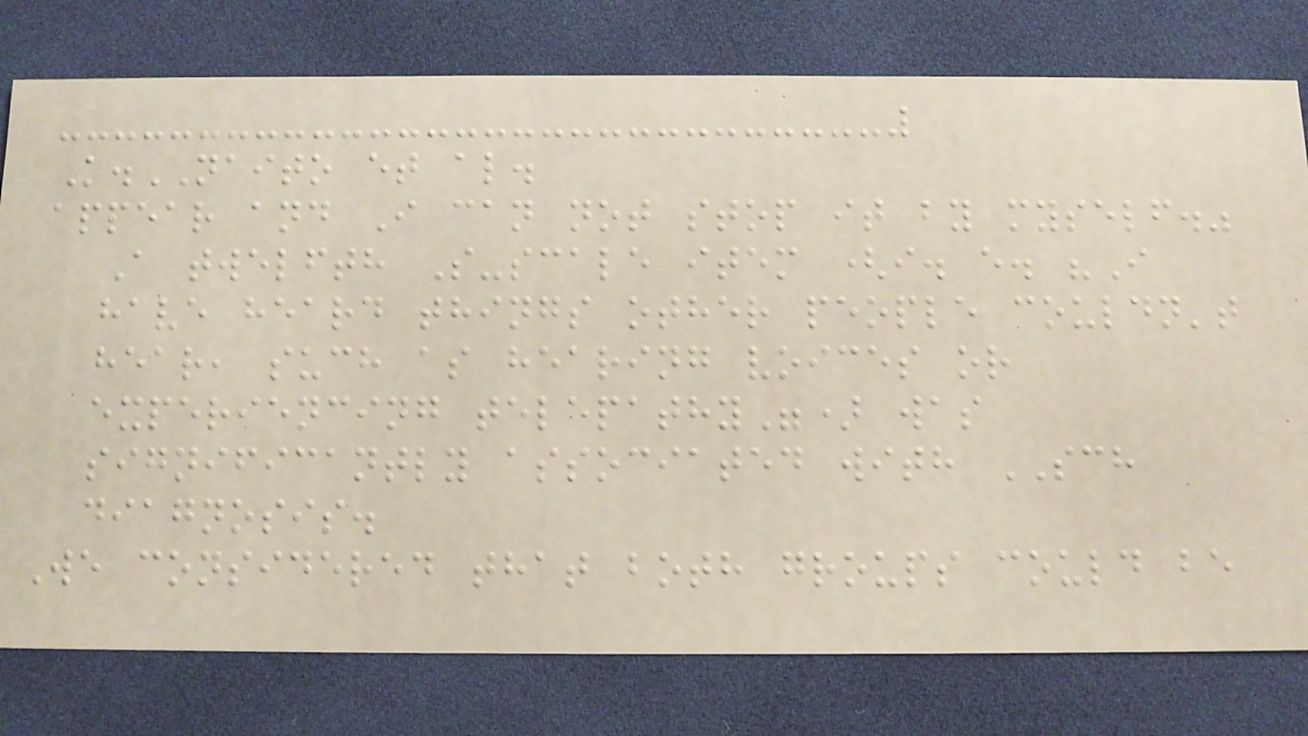K.NAITO et al.
appear and I can not stop it by myself."
A twelfth S-scale item (i. e. "I
have heard things other people couldn't
hear, such as hearing voices or
experiencing telepathy") was
significantly associated with SCH
diagnosis.
We considered that both groups could be
